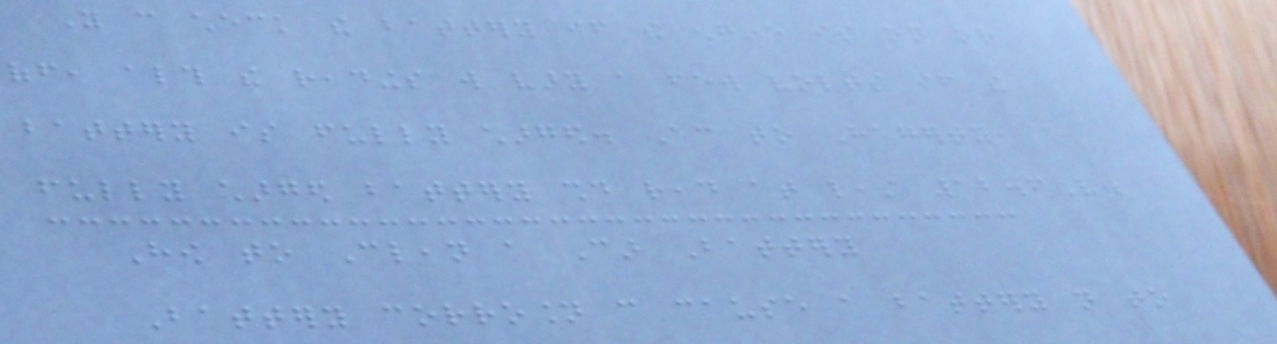You can check the battery if the engine is on or
off, although the readings will vary a few volts if the
battery is fully charged. According to Hagerty, a
fully charged battery should read at least 12.6V.
How to Clean a Car Battery
Battery corrosion can cause a battery not to
